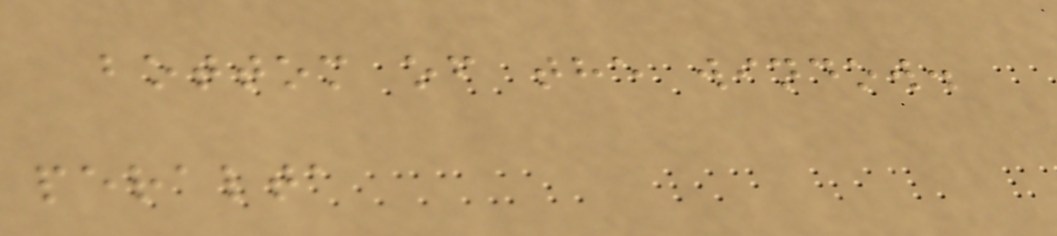bottom of the window.
peralta
